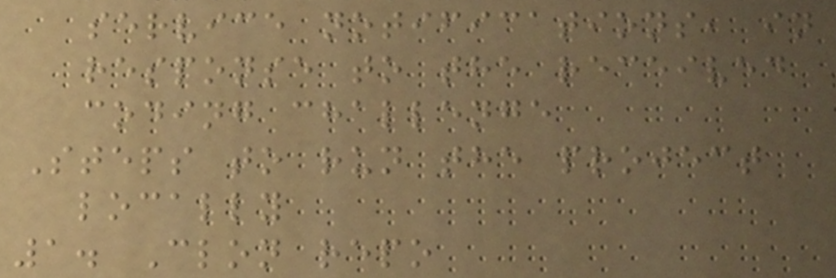service notifications, in
response to the received
coding challenge
Steps to run the project
locally
1. Clon repo
